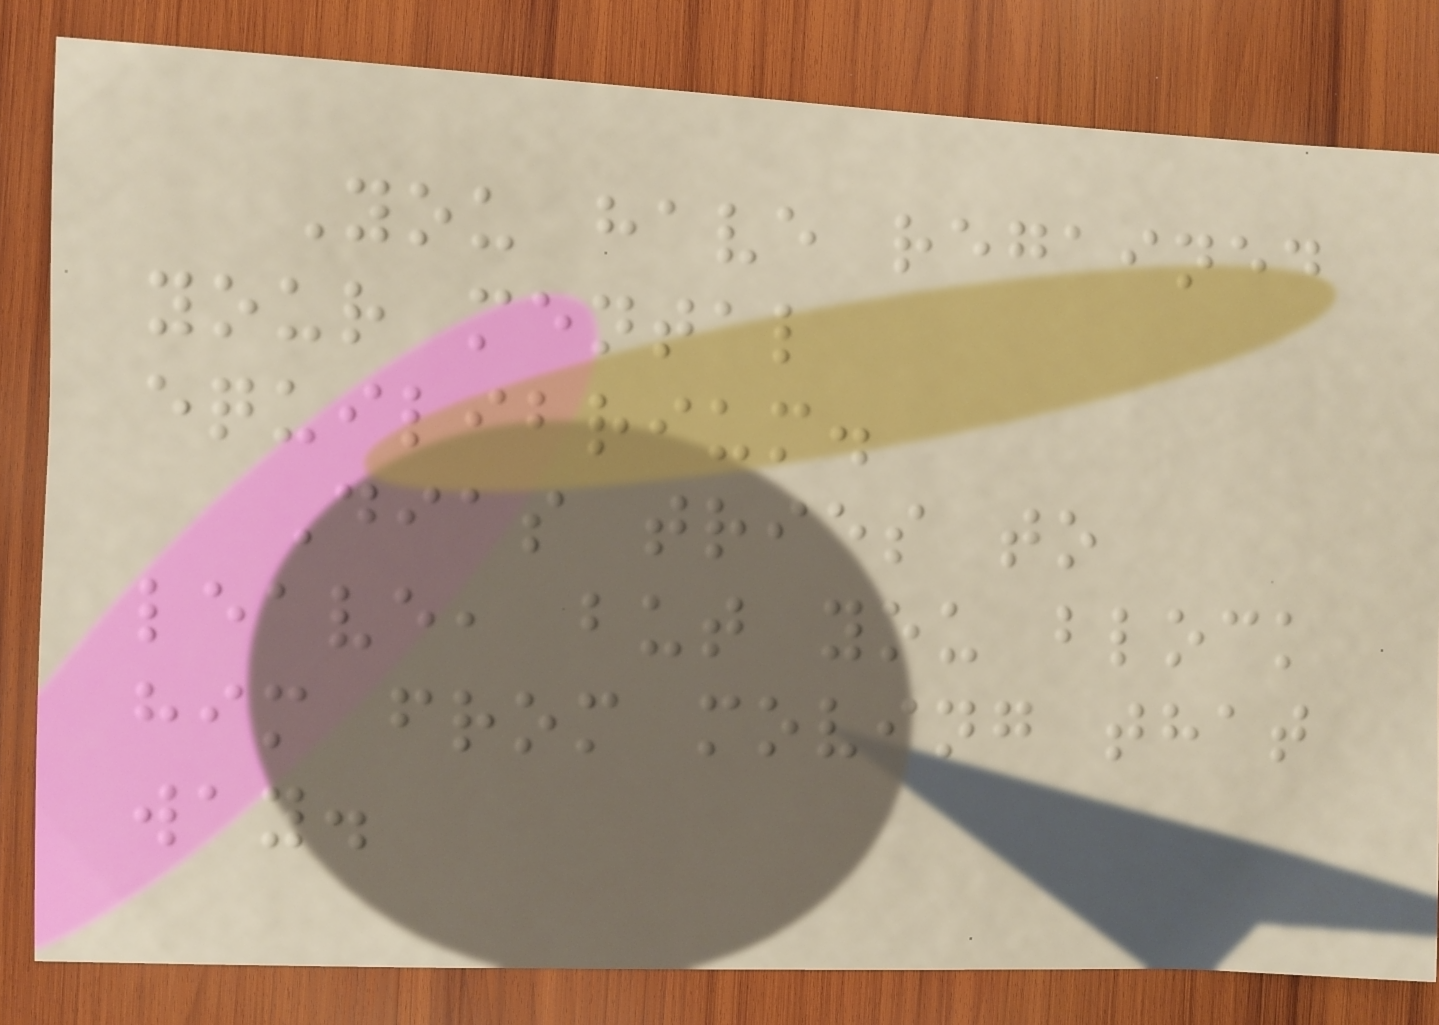You have regained
your mental
equilibrium.
Dias tries to
leave, but you block
him from moving that
way.
